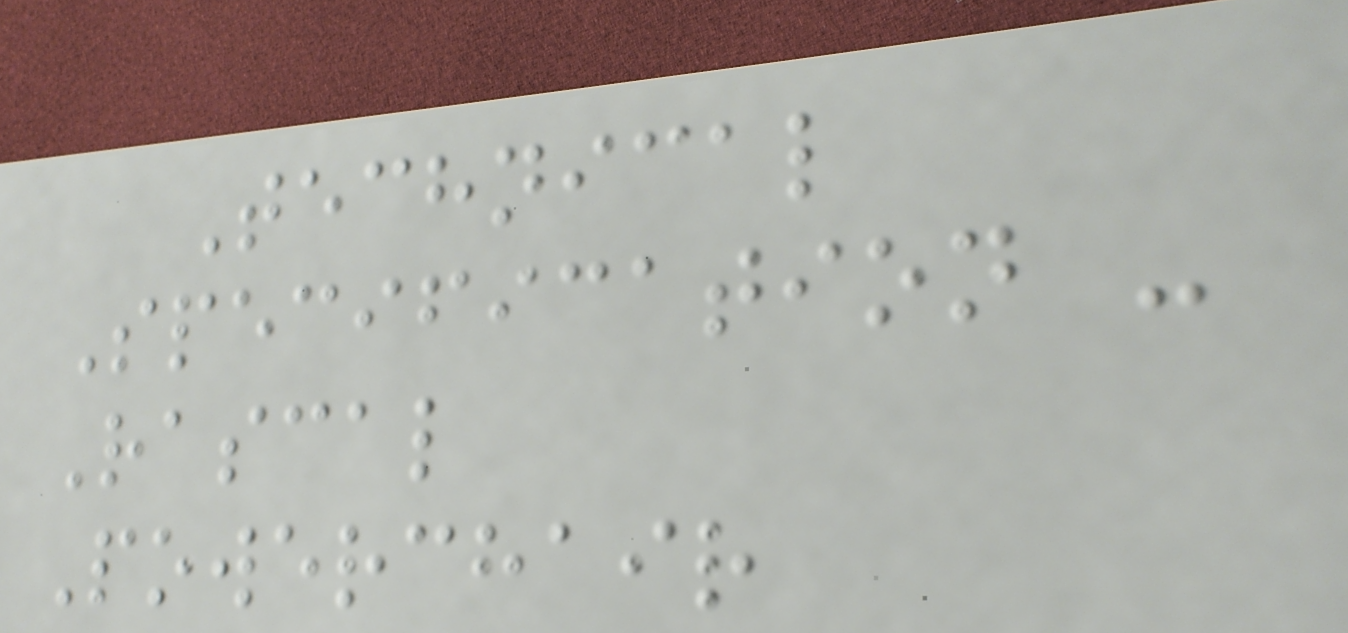Technical
Specification -
Rascal
Powerchair
